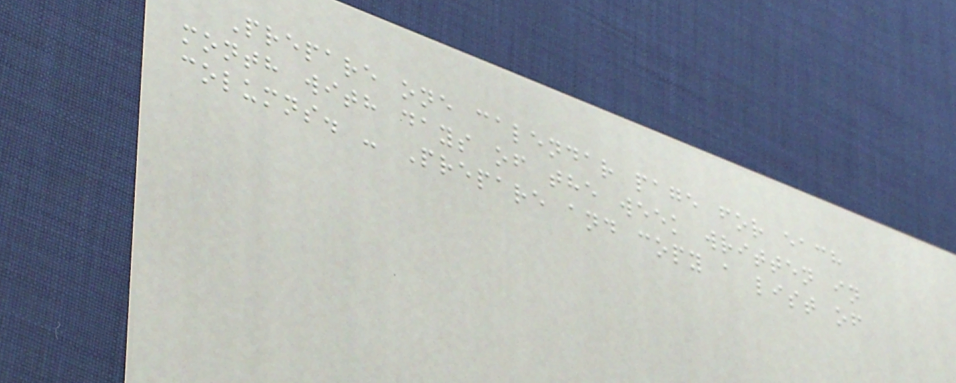Prepare one calendar page for each
month with days of the week written in
columns. - Prepare and copy a list of
